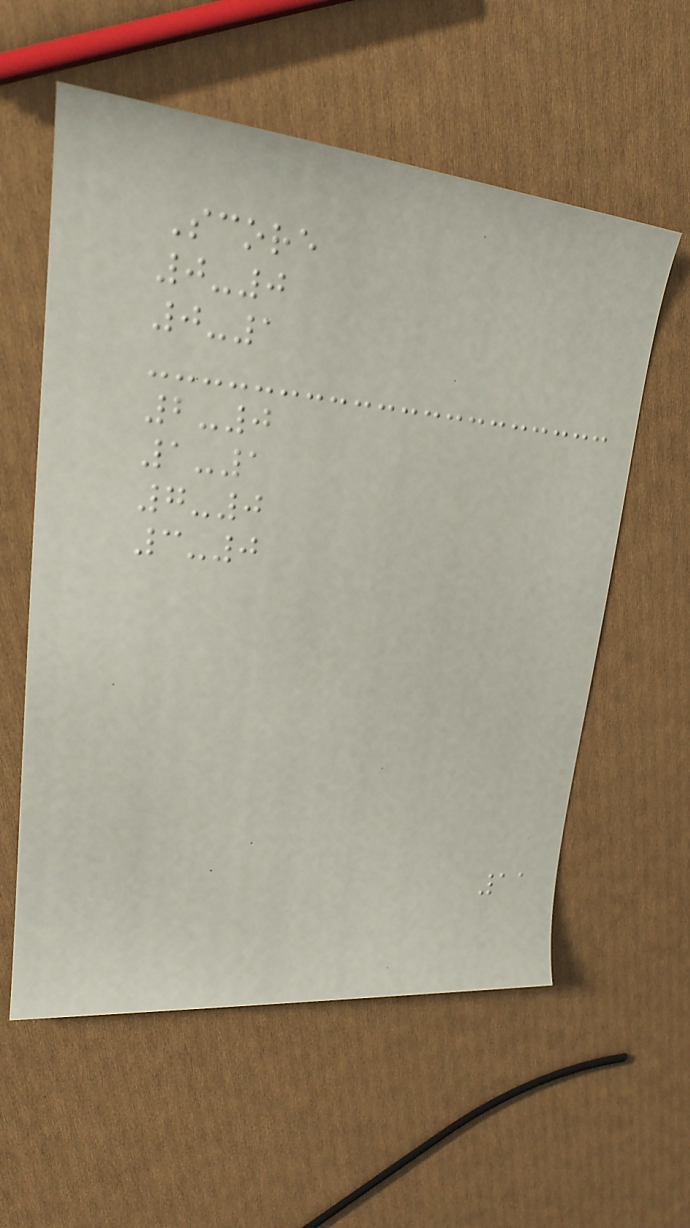Score
0-0
0-1
2-0
1-1
7-0
3-0
11
